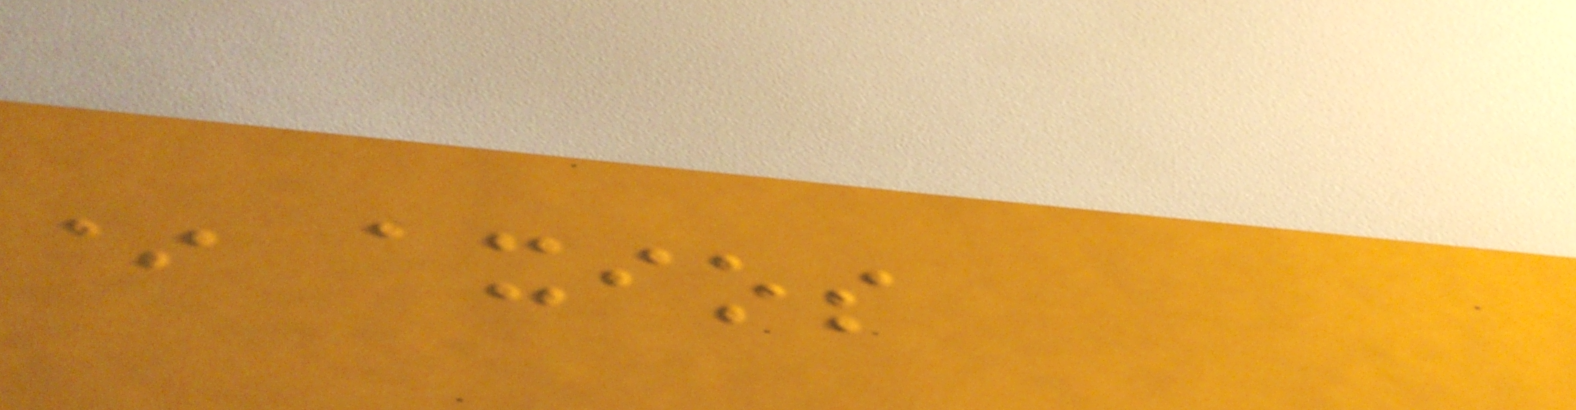* axios
